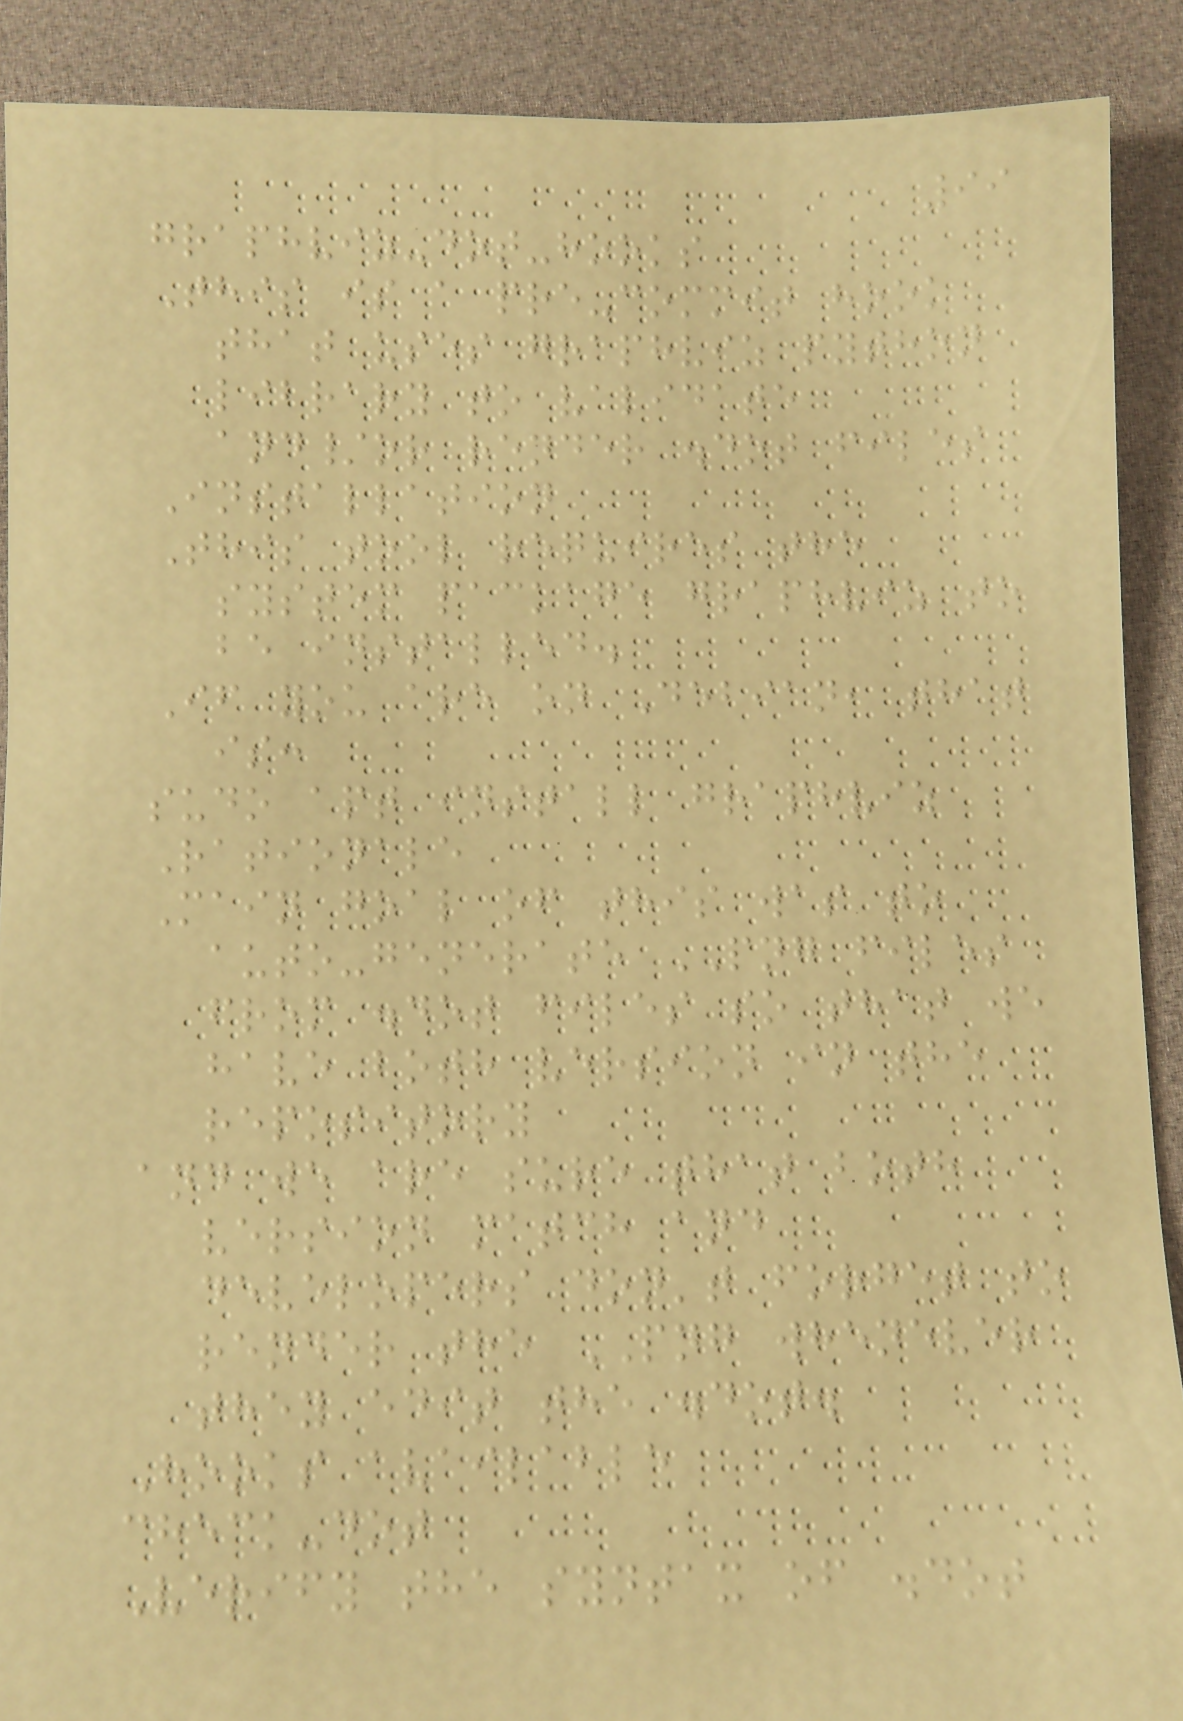99
graphviz-dot-hooks
This is a pre-commit hook
that uses graphviz python
library to validate
and/or render .dot files
Installation
This tool requires the
system package graphviz to
be installed.
If you are on Debian, that
is:
sudo apt install graphviz
Rationale
Main goal of this was to
auto-generate PNG files
from .dot files so that we
have both version in the
repository
and we are sure that both
version match and
developers don't forget to
render the PNG whenever
they edit the .dot.
Hooks available
check-dot
Verify the syntax of .dot
